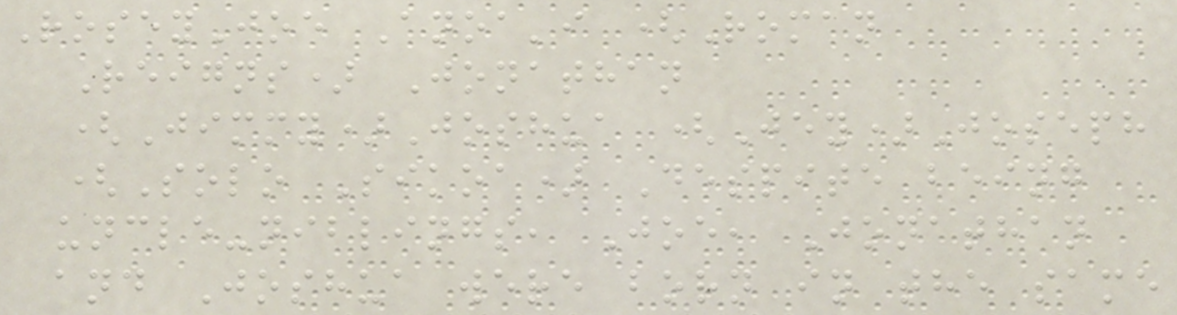RoseyJoe Anoa'i (Roman
Reigns) Jonathan
(Jimmy)Joshua (Jey)Joseph
(Solo Sikoa) Despite being
uncle-niblings, Joe, Jonathan
and Joshua were born in the same
